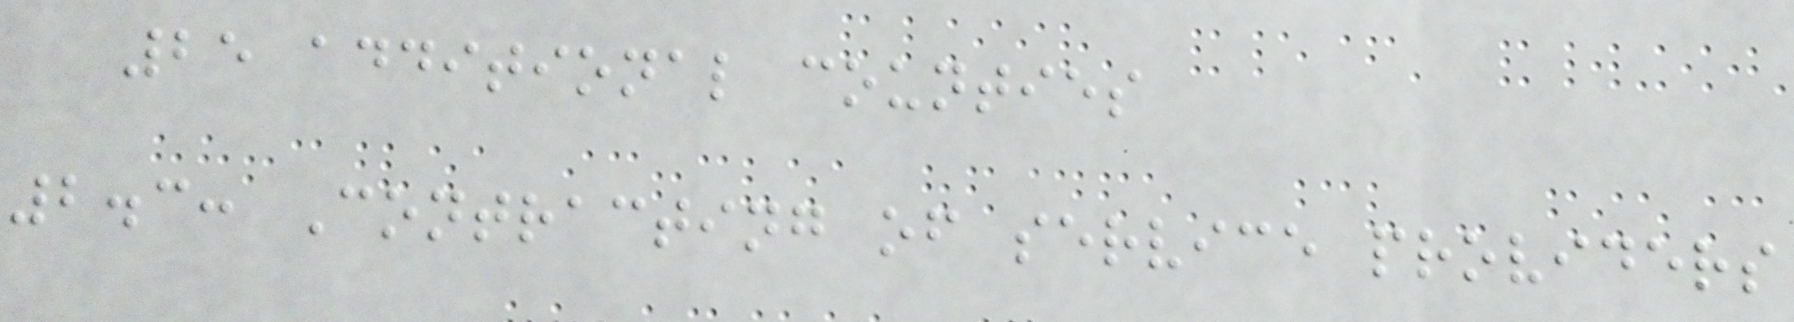25 additional counties
2.3: Contracting of service providers
